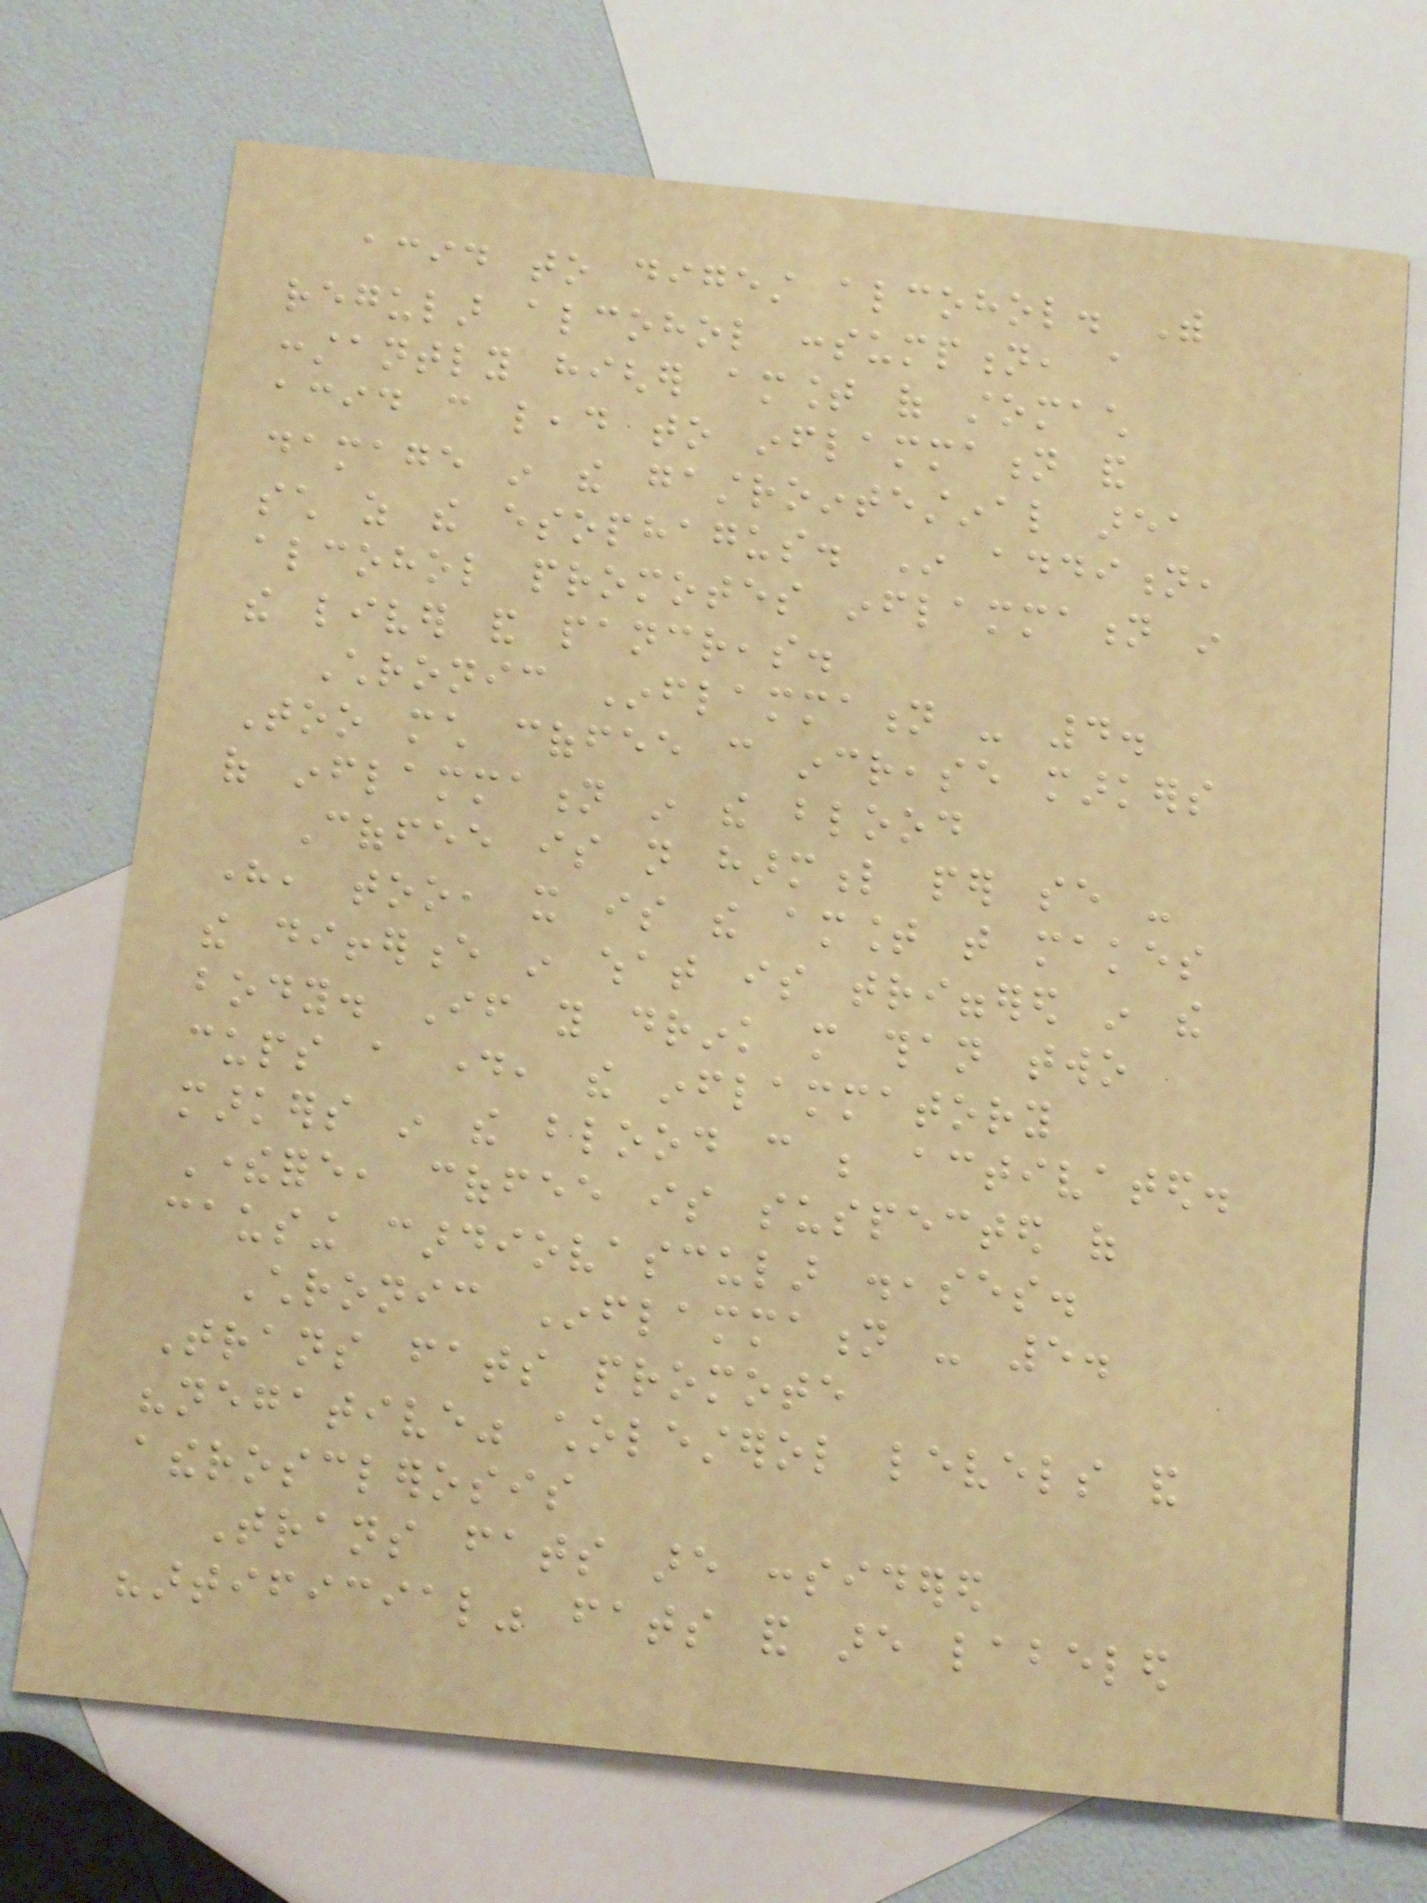acid to digest alcohol. With
regular alcohol consumption, a
constantly higher amount of stomach
acid can lead to inflammation and
damage in the gastrointestinal area
such as the esophagus. In addition,
alcohol promotes inflammation in
the liver and pancreas.
Chronic Inflammation - 4.
Too much coffee can increase markers
of inflammation in the blood
Coffee is not harmful per se -
here, too, it is the amount that makes
the difference in what is triggered in the
body. If you drink more than two
cups a day, the inflammatory
markers in the blood can be activated.
Therefore, coffee is suspected of
causing cardiovascular diseases.
Chronic Inflammation - 5.
Trans fats promote
"negative" cholesterol levels and
atherosclerosis
Trans fats are considered
"artificial" fats and are labeled
